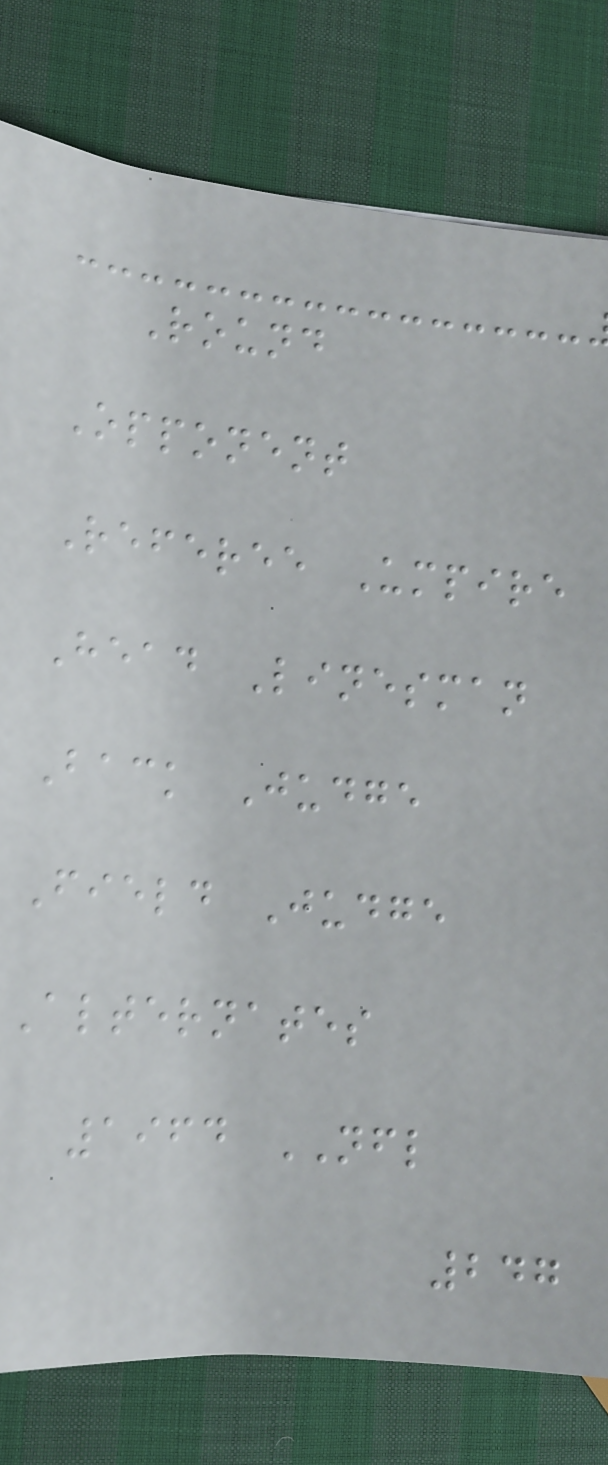Round
Opponent
Referee Umpire
Head Linesman
Back Judge
Field Judge
Alternates
1964 NFL
247
